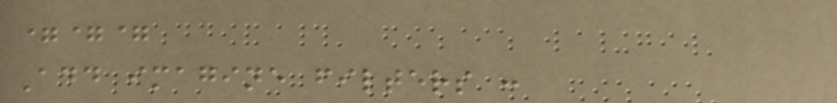===
Add imagine filters :
